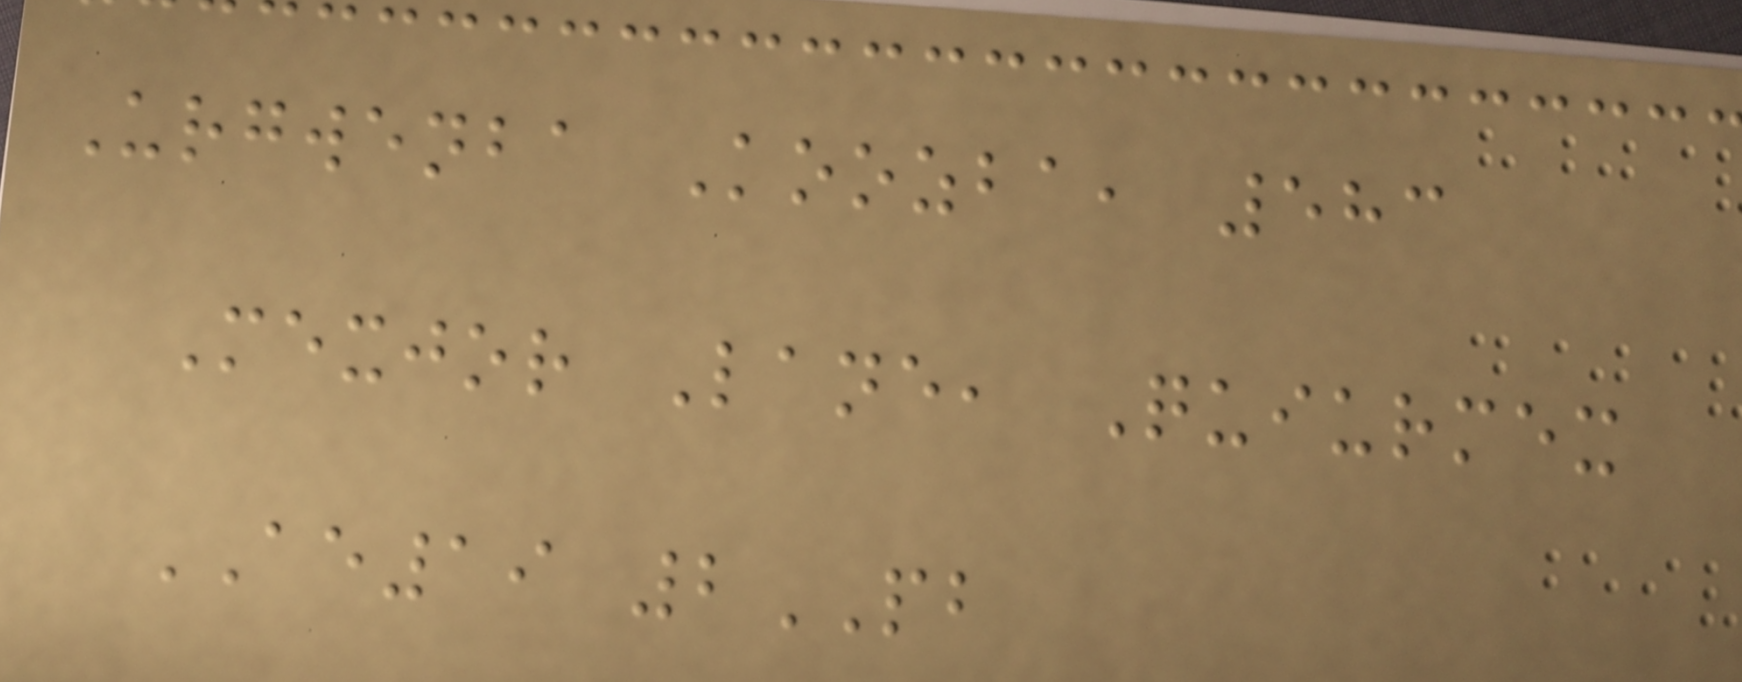Urgwenba Koozba, 583
Mexjor Lane, Quiurmex
AE19 2PB
